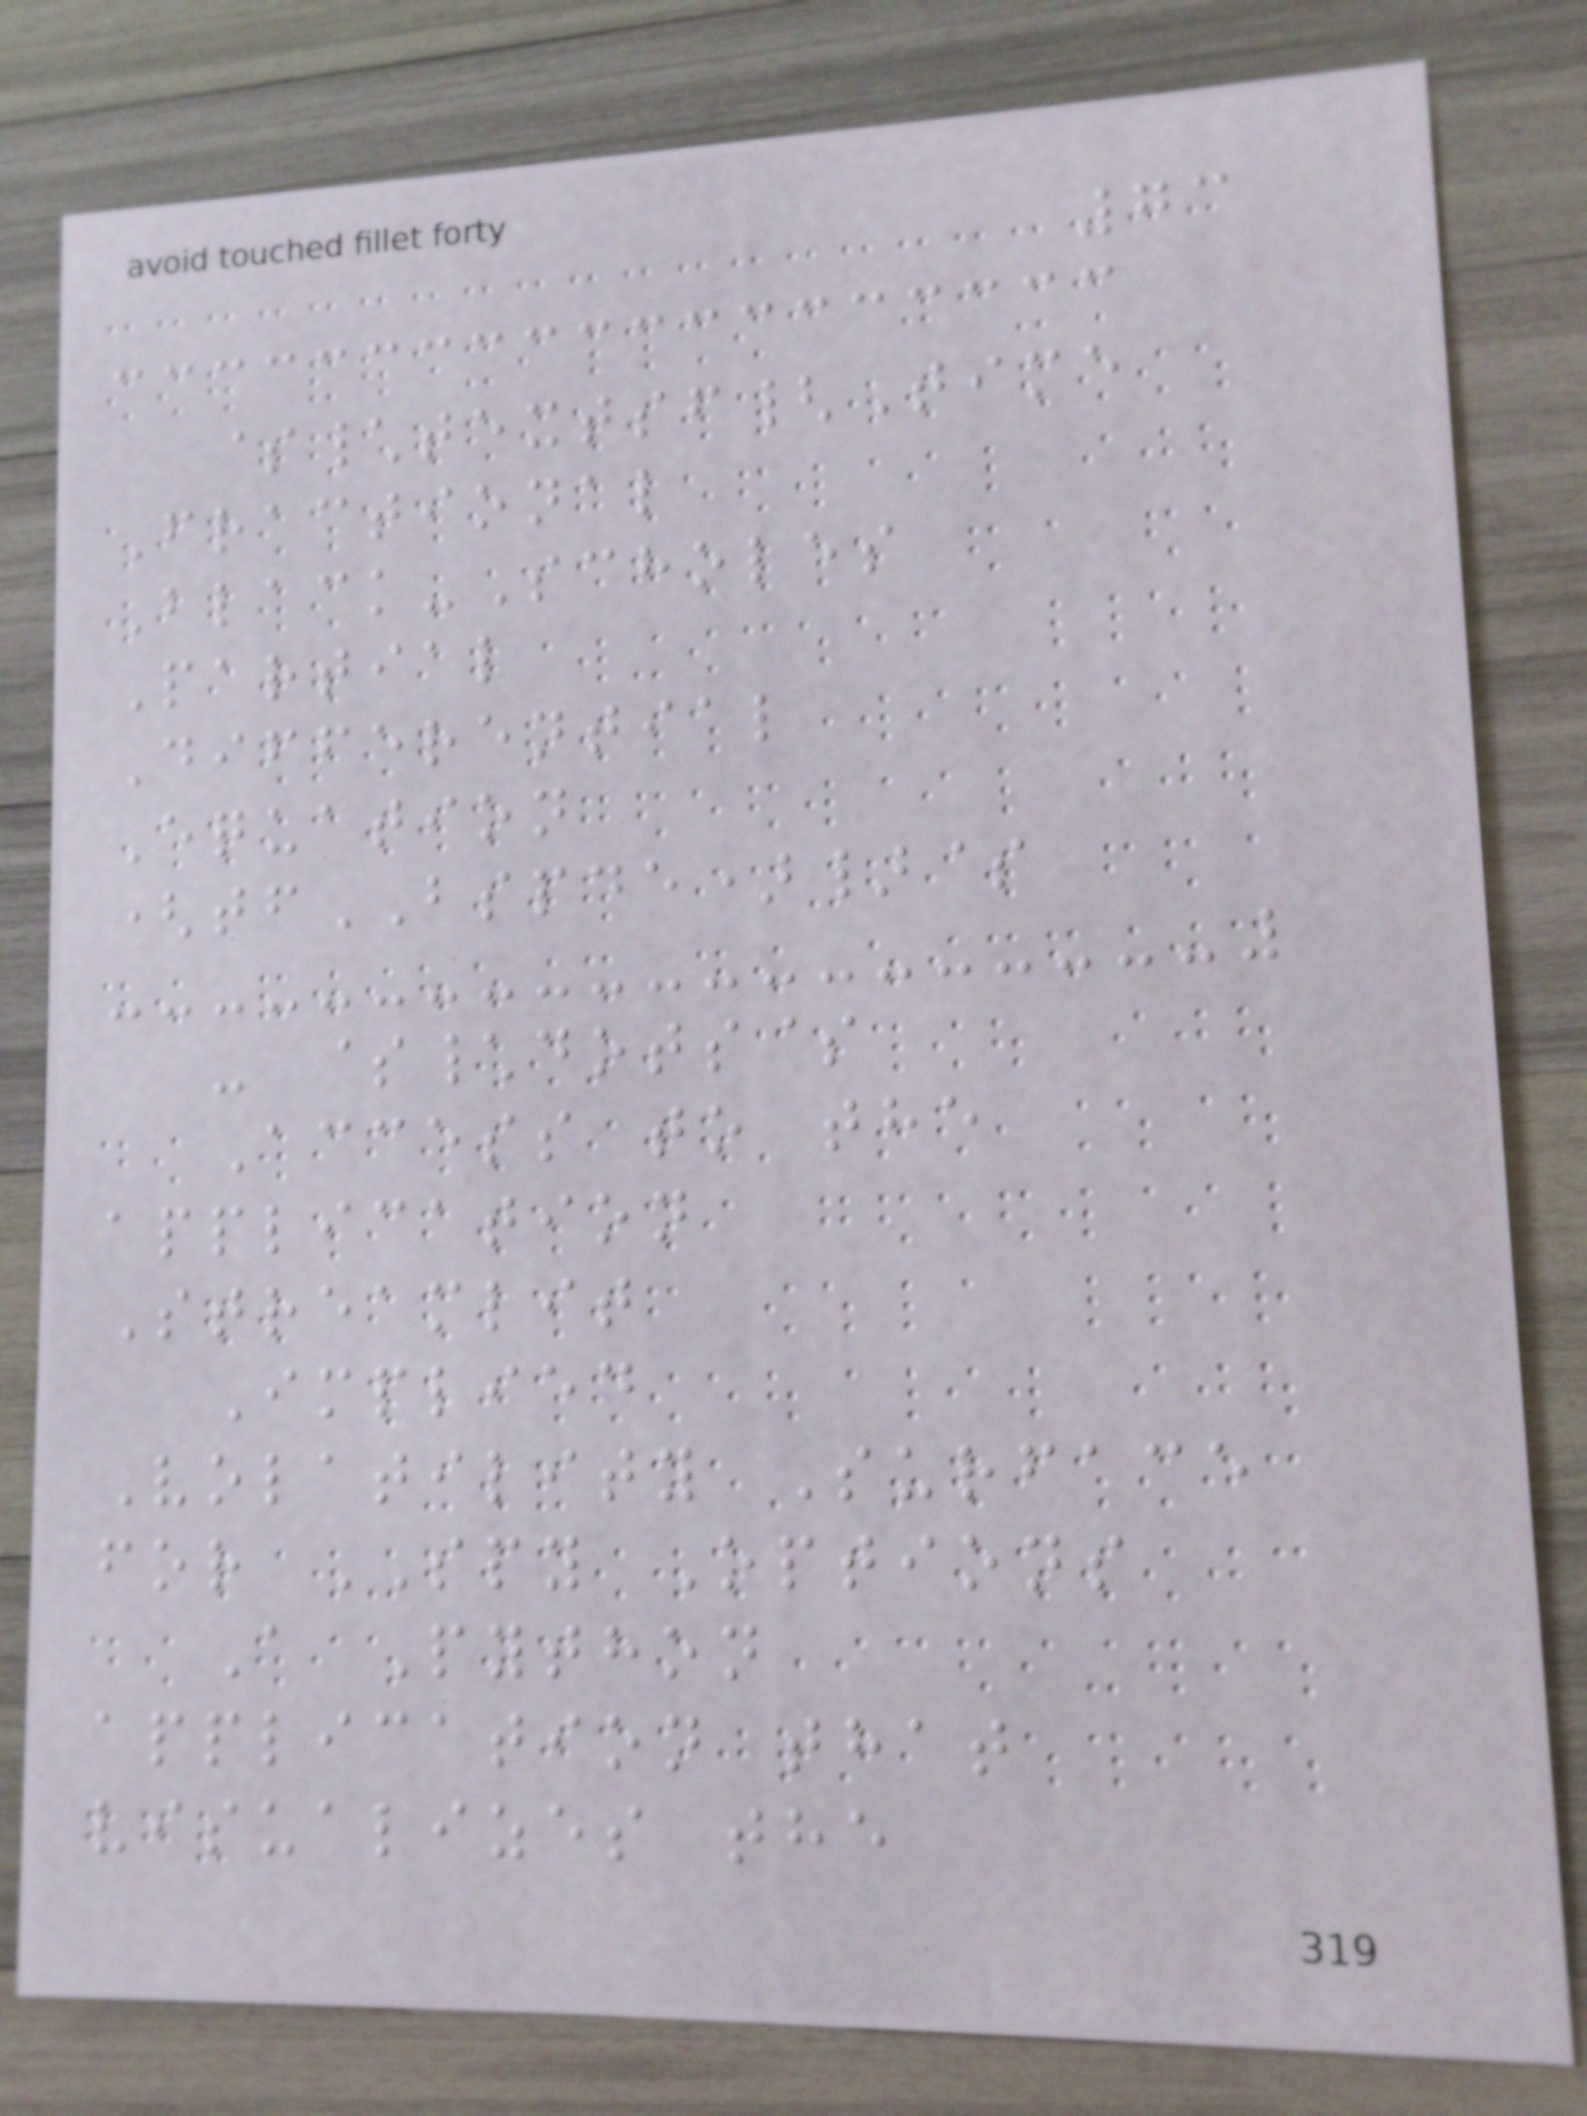73
$\textsf{Time
Fractional
Black-Scholes
Partial
Differential
Equation
(tfBSPDE)}$
- $\dots$
Access to the
application
Streamlit
Implied
Volatility Surface
for SPY Options
A Python
application that
visualizes the
